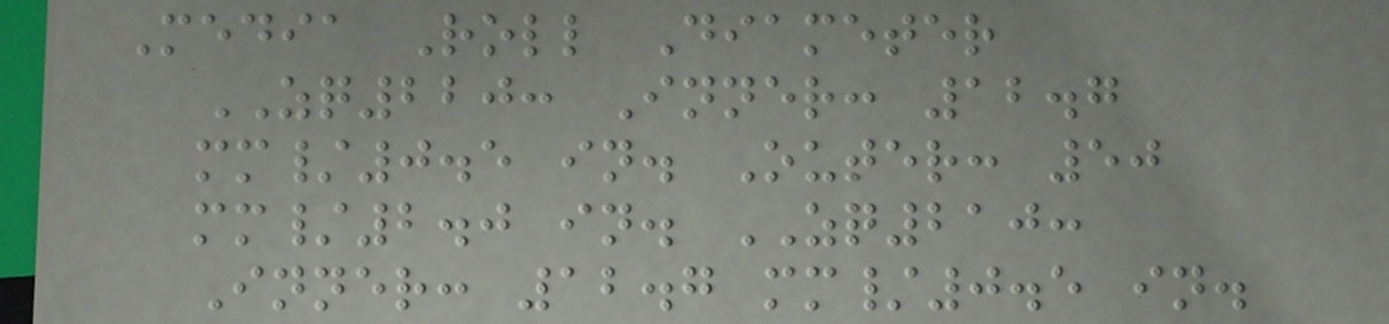Media Roll Diameter
ZQ220: Inner: 12.7
mm/0.5 in. Outer: 50
mm/2.0 in. ZQ210:
Inner: 12.7 mm/0.5 in.
